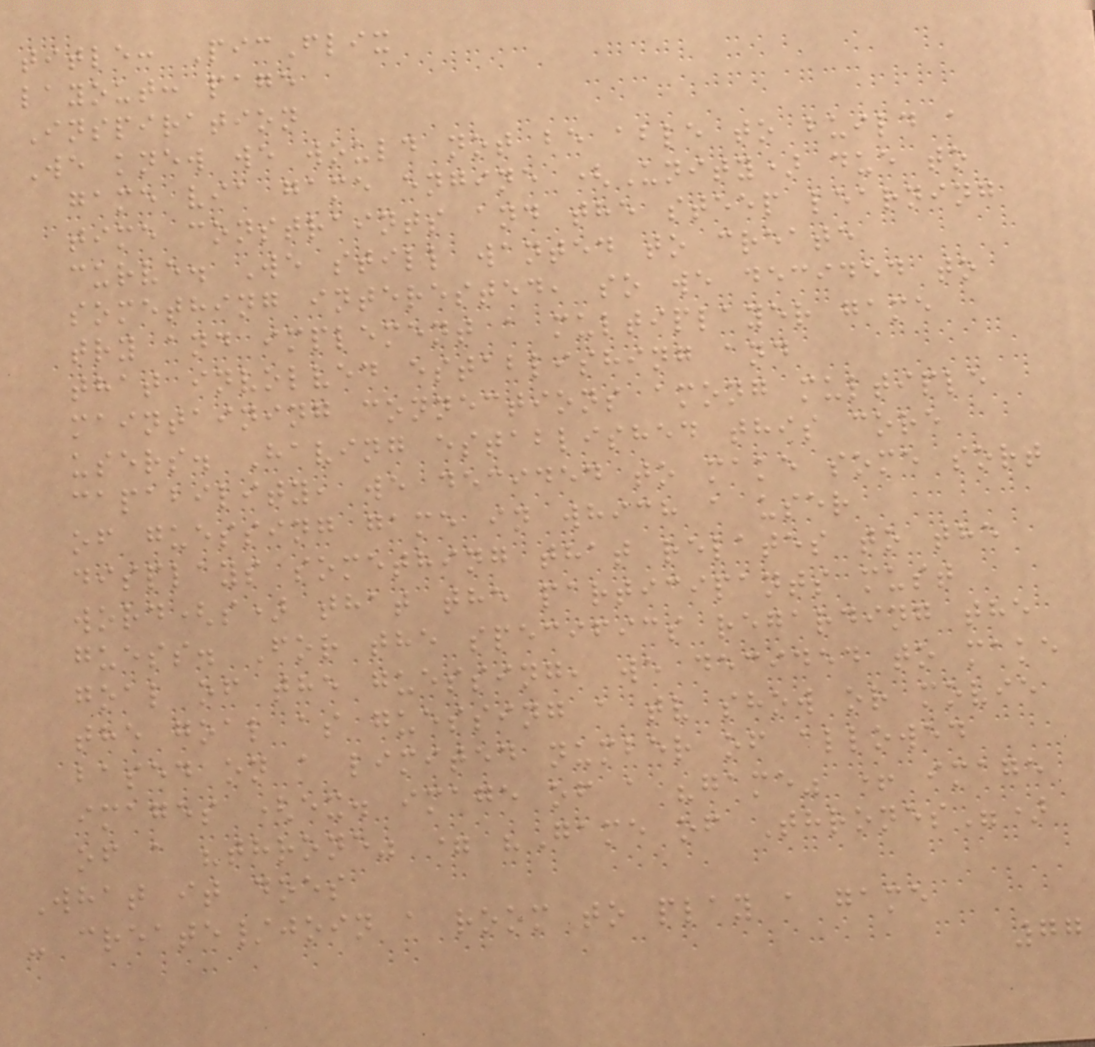title: PicFlix
layout: page
Inspiration
We knew we would not be able to build a
game via game engine (Unity) due to
time constraints and the steep learning
curve. We still wanted to create
something interested, so we decided to
try and implement a multiplayer game
that involved establishing and
maintaining connections among multiple
users. Having established this core
capability, we decided to make some sort
of guessing game in which a user
displays something that relates to the
word(s) that the participants must
guess. For the specifics regarding the
goal of the guessing, we decided to make
the goal as guessing a tv show or movie
based on a limited number of allowed
images (ex. image of a "game" + image
of a "throne" = "Game of Thrones")
What it does
- create/join a room to play a game
77
